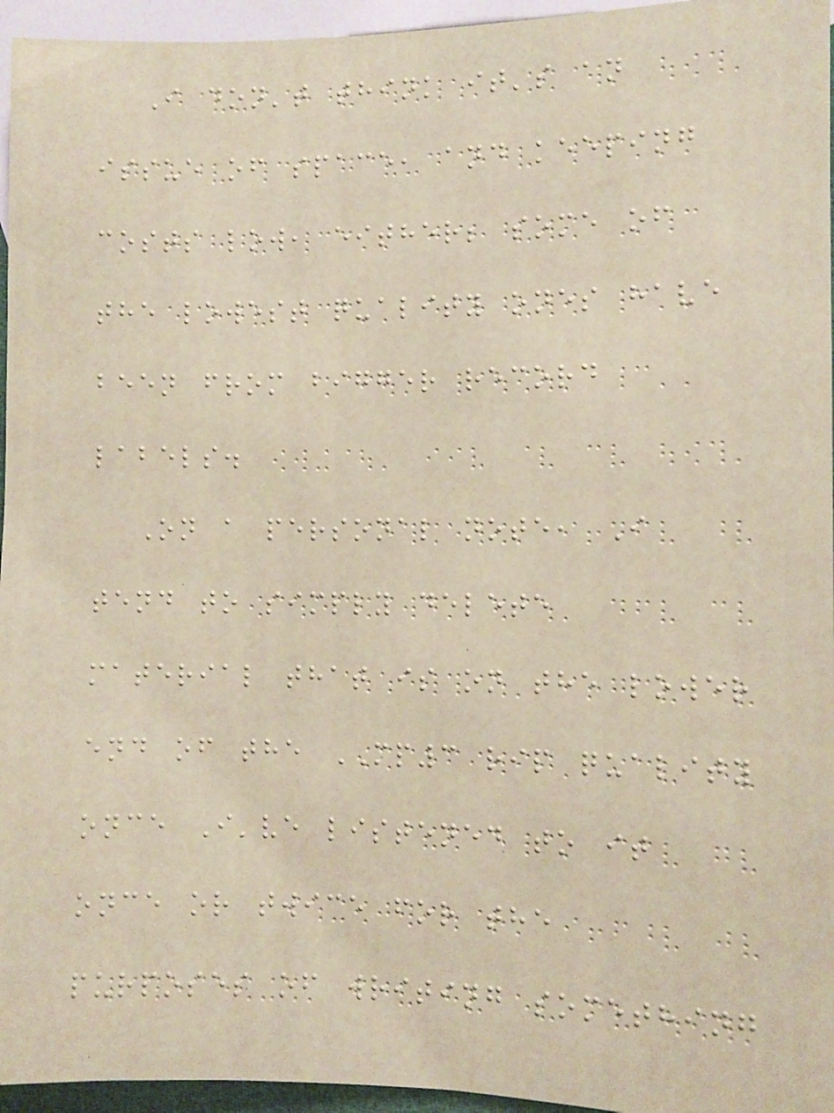I don't think it's an
issue of space, and keeping
costs low, either; some of
the lowest quality ones have
been from bigger record
labels.
On a personal note, I
tend to simply delete
material that is on the lower
end of the MP3 rip quality
once I've listened to it
once or twice for the
purposes of writing something
